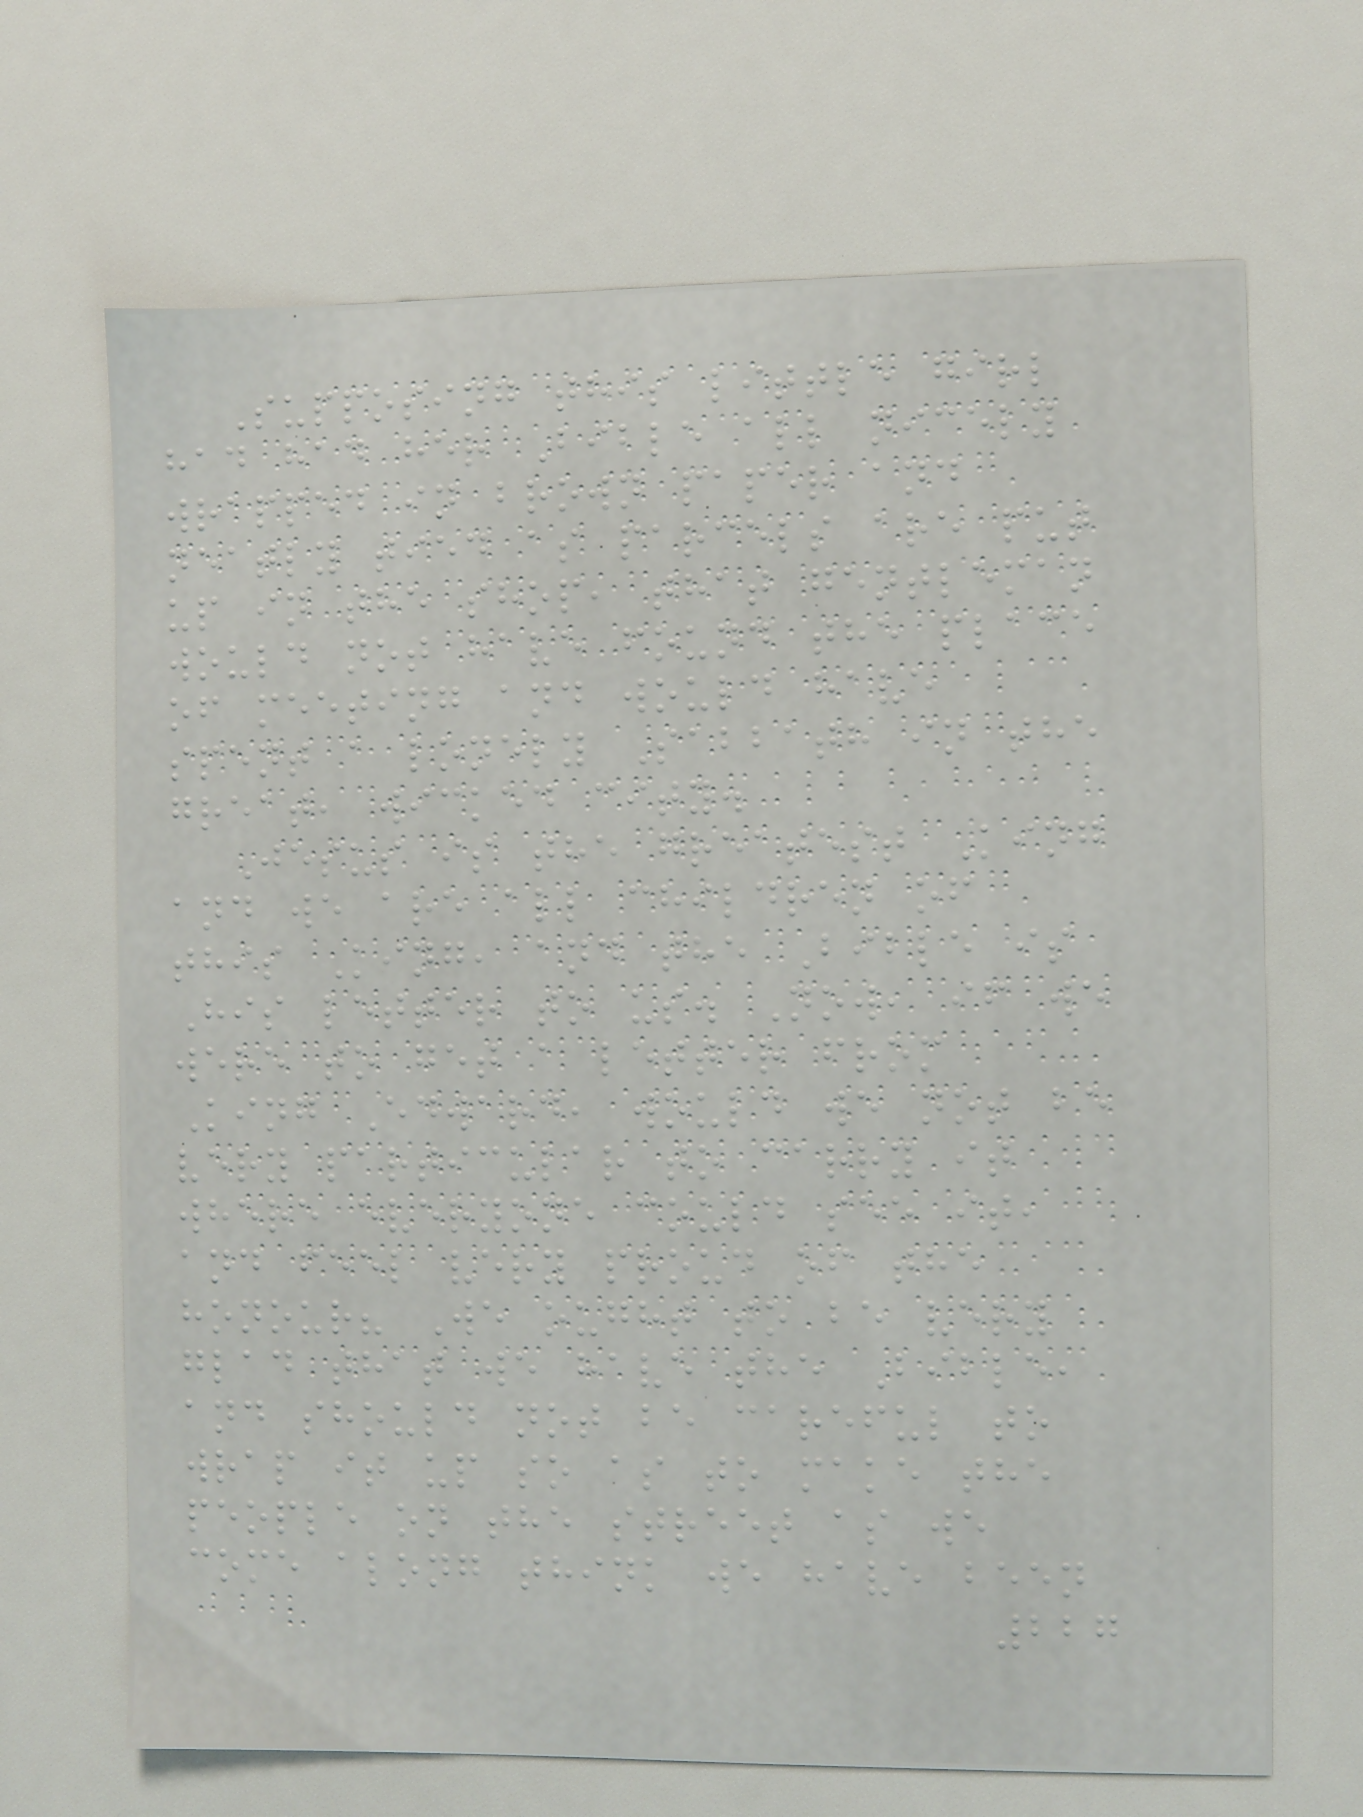Supposing this little girl
had had her Bible all nicely
wrapped in brown paper and
neatly tied as parcels are put
up in the shop, that gentleman
would not have found the place
of meeting and would have
spent a lonely Sabbath in the
great, wicked city.
Jesus is the greatest King
and we are all children of
this King, and the Bible is
His letter to us. Now, if we
were to get a letter from
King Edward, would we not be
very particular to carry it
where everyone could see it,
and feel very proud of the
honour? We ought to be very
glad that we have the Bible,
and should not be careful to
wrap it up so as to make the
people on the street as we
come along think we have been
227
